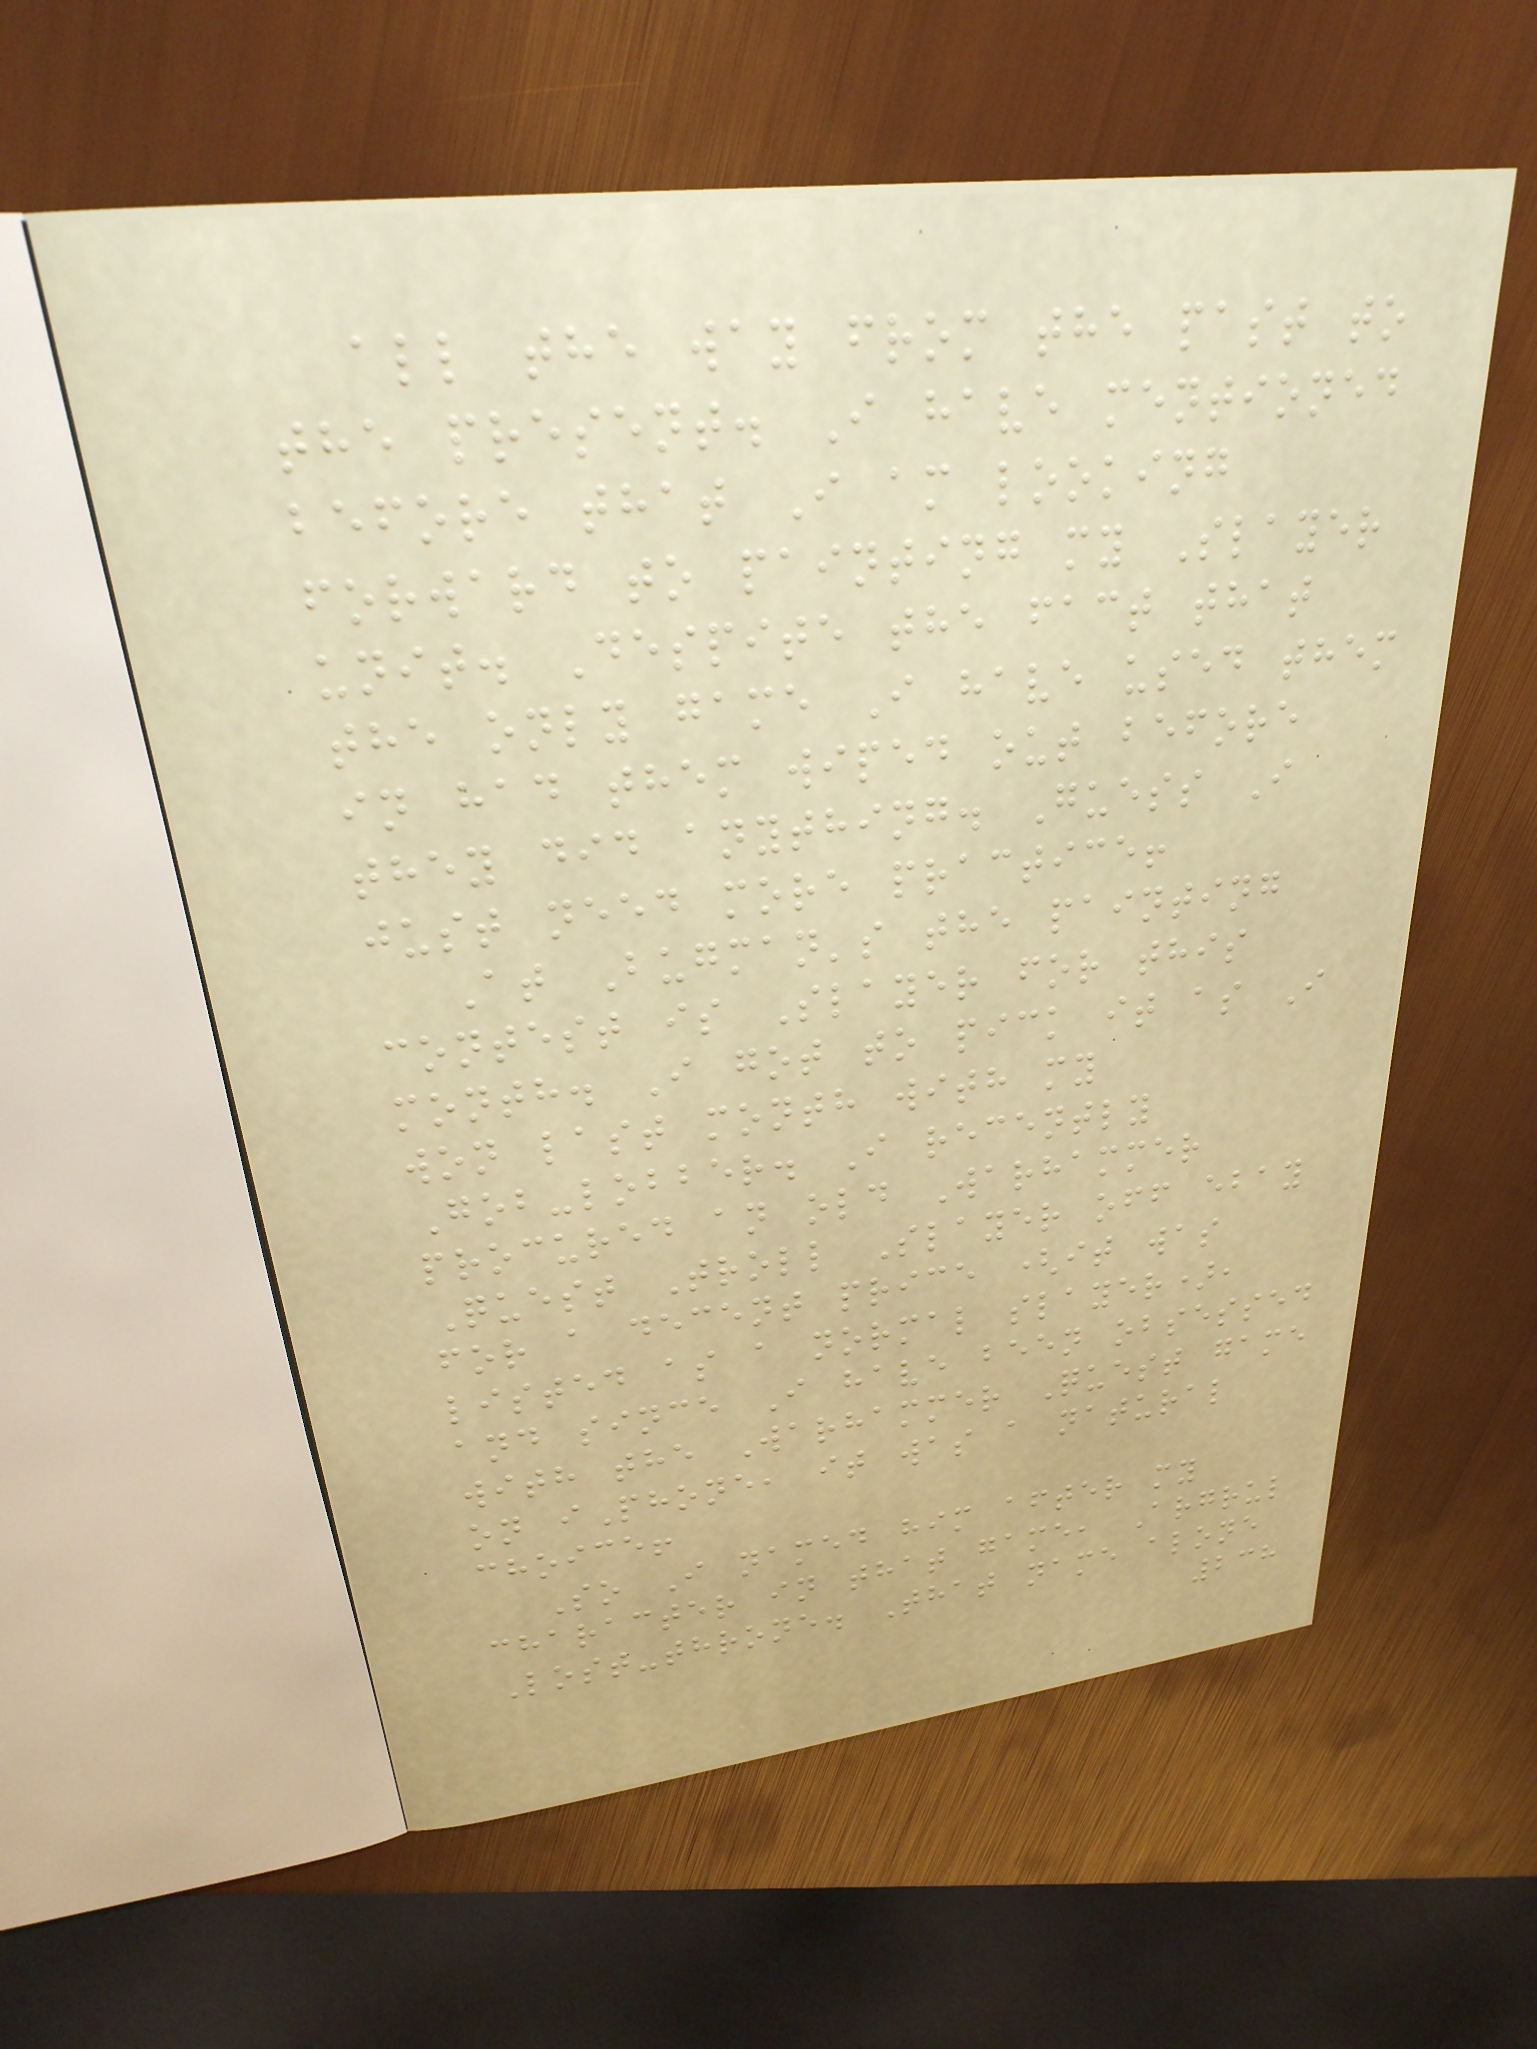all the way from the past to
the present. I have mentioned
before that I am looking
forward to painting my Slayer
unit. Despite the fact that
the only game I have used them
in had them wiped out before
they did anything. Guess I
just need more practice!
At Bugman's the painting
contest is Slayer for this
month. I got to pick it as I
won last month with my
Gob-lobber. I recently
procured an old Warhammer
Quest Troll Slayer off ebay
for a decent price (it was
listed as a normal slayer),
and since I have been obsessed
with the Warhammer Quest game
on iPhone, it was a natural
choice!
So I named him after my
character in that game, Argrul
Lost-throne. That name alone
238
